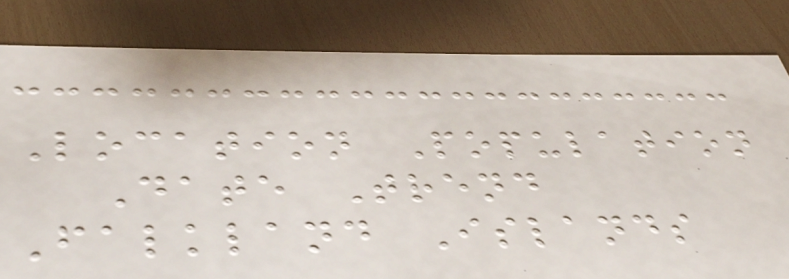Location Population
Date Trend
Falkland Islands
